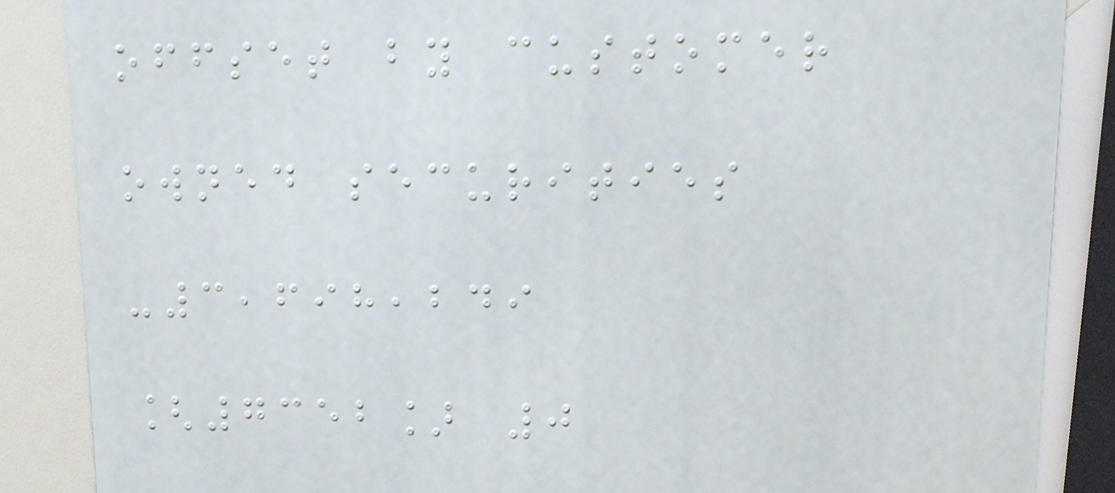offset by customer
owned securities
-3,698,249
[7352] 0
